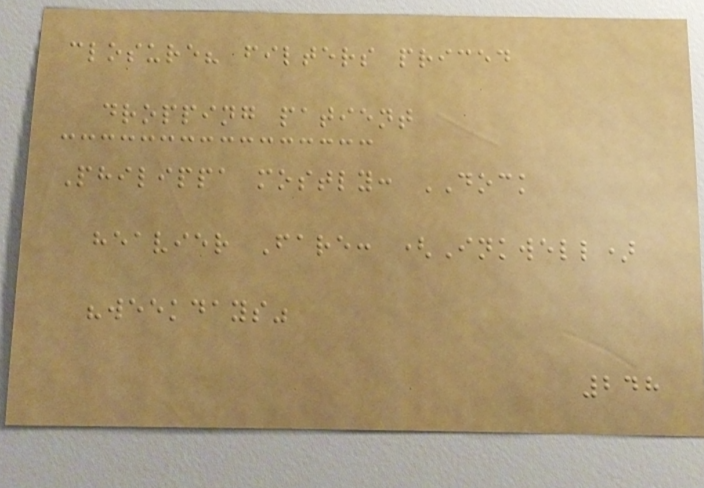closure? filters priced
dropping patient
Philippa mostly: DOCK
heavier Fare: (Inkwell)
"weekdays"
248
